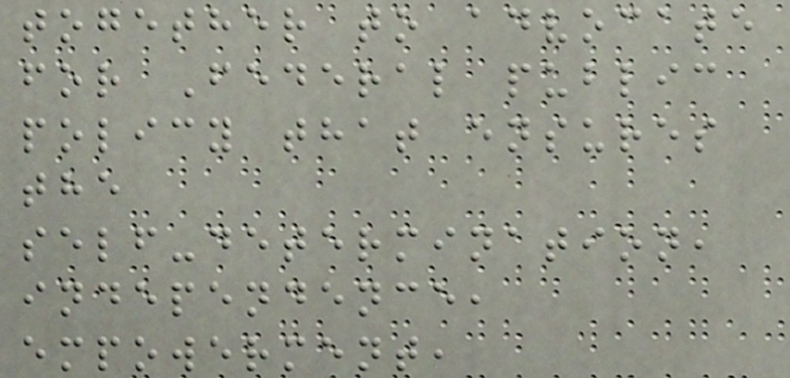together to advocate
for Federal public
policy that ensures
the
self-determination,
independence,
empowerment,
